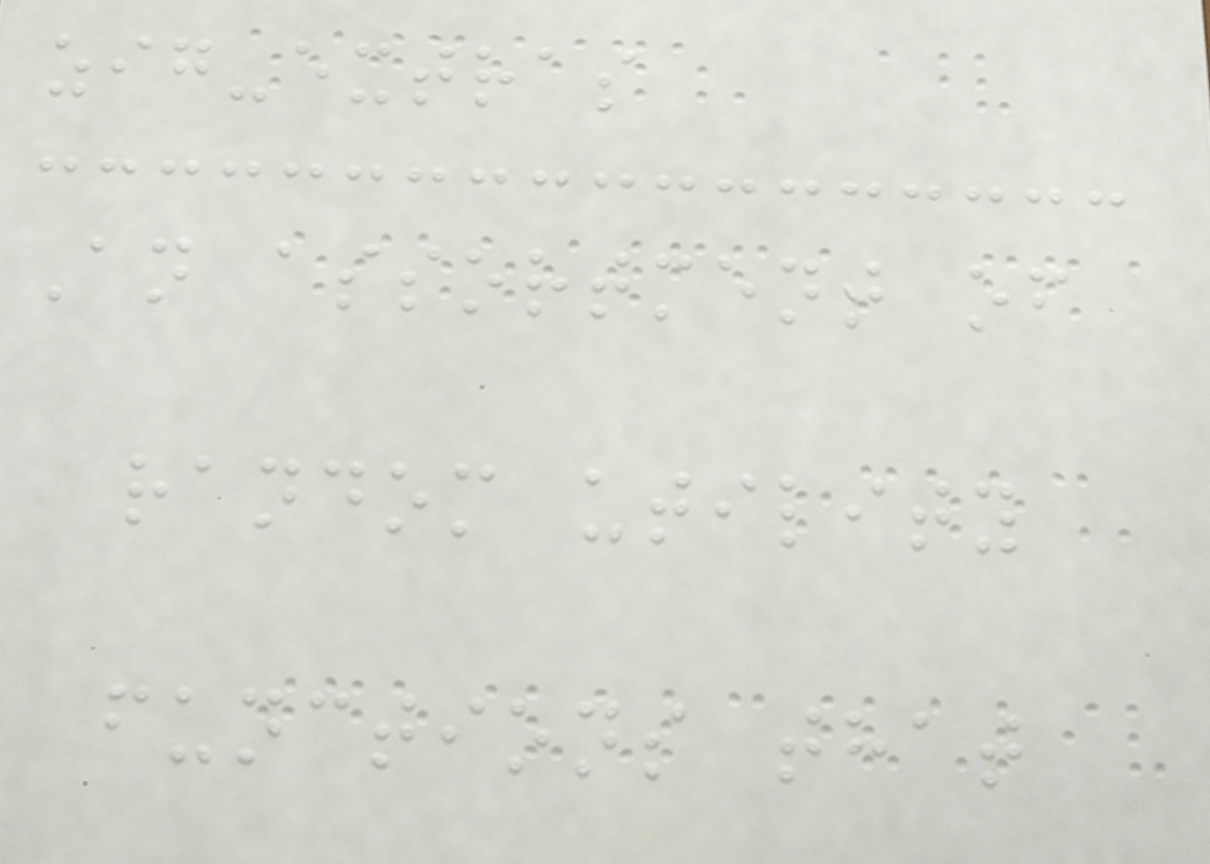zig-extras
An assortment of
random utility
functions that
